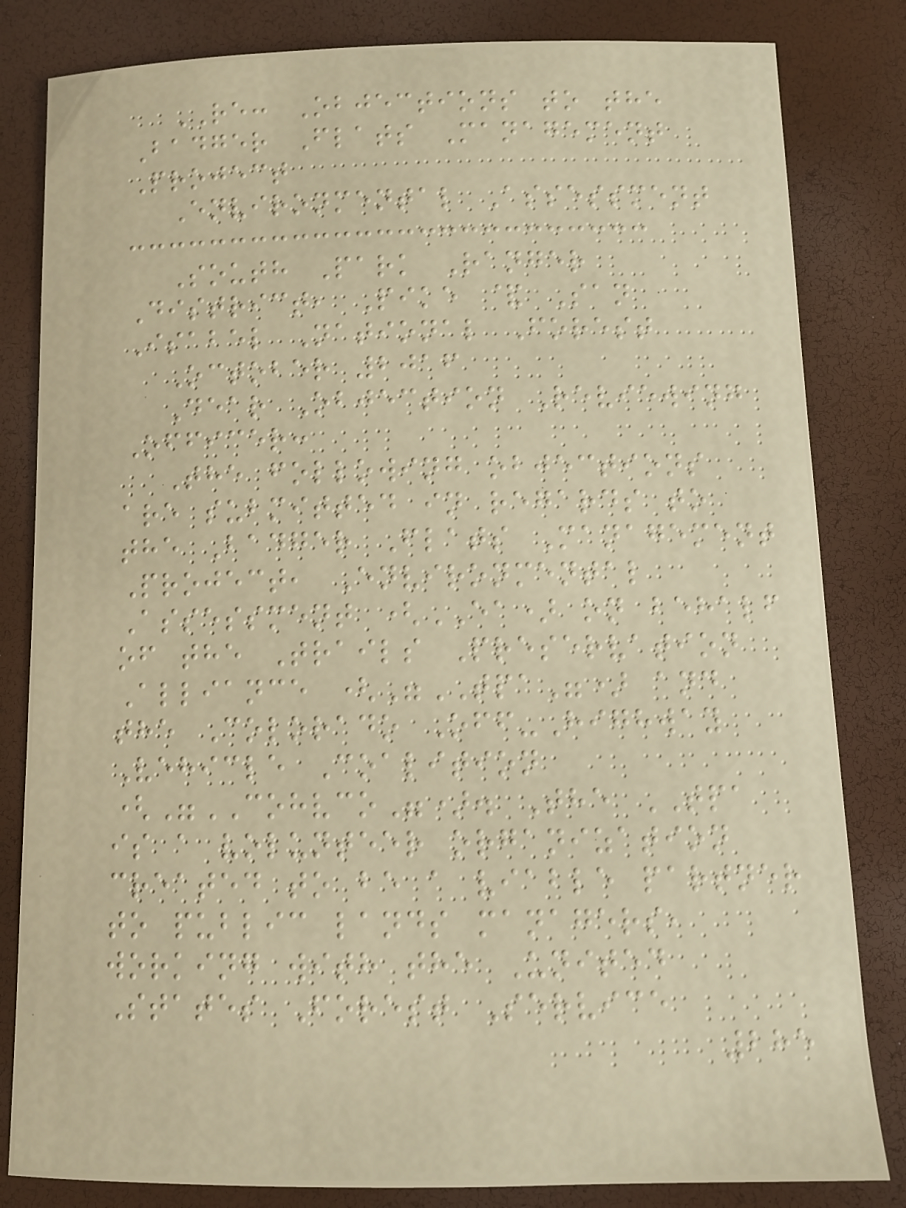RE: Objections to the
Badger Flats Management
Project
Environmental Assessment
South Park Ranger
District, Pike & San
Isabel National Forest
October 2016
Dear Objection Reviewing
Officer:
The following objections
are submitted in regards to
the Badger Flats Management
Project, Environmental
Assessment (EA) on behalf
of the Trails Preservation
Alliance ("TPA") and
the Colorado Off-Highway
Vehicle Coalition
("COHVCO"). The TPA
is a volunteer organization
created to be a viable partner
to public lands managers,
working with the United
States Forest Service
285
